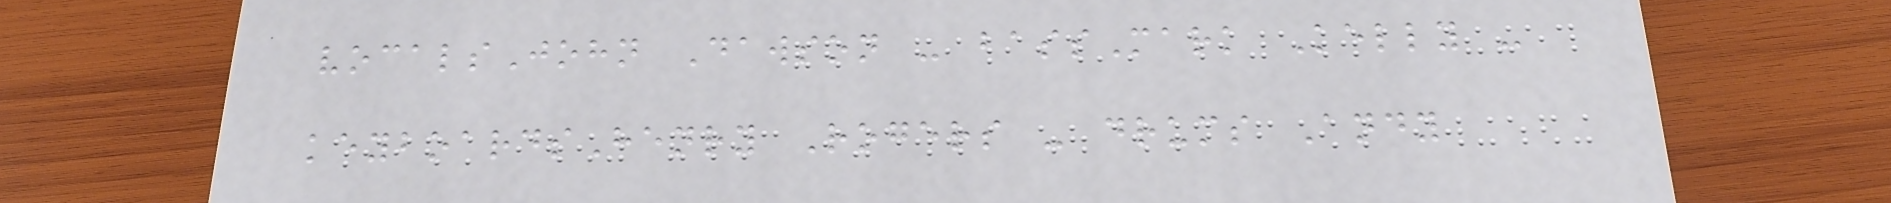vocalsJohn Dawson - bassMark Kelly -
keyboardsHenry Rogers - drums Andy
